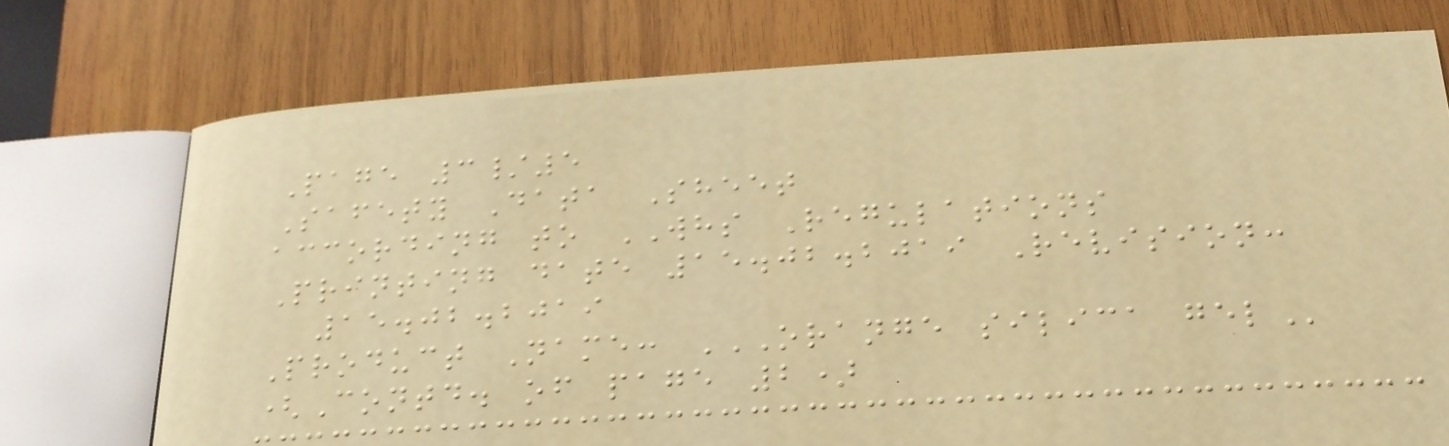Page 3/5
Safety Data Sheet
according to WHS Regulations
Printing date 15.02.2019 Revision:
15.02.2019
Product Name: ORANGE SILICA GEL
(Contd. of page 2)
